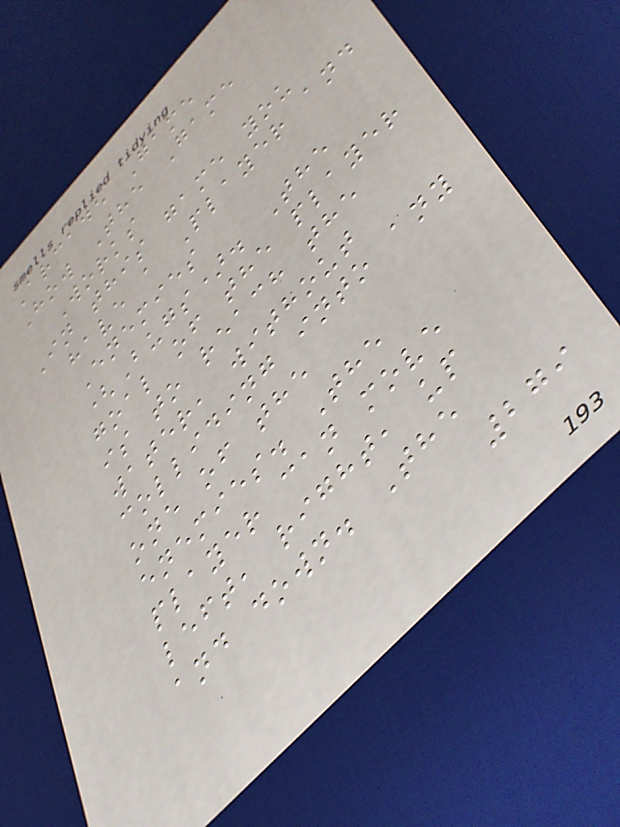Arcade Game
How The Game
Works
In this game you
have a Player and
Enemies
(Bugs). The
goal of the player
is to reach the
water, without
colliding into any
one of the
enemies. The
player can move
left, right, up
and down. The
279
